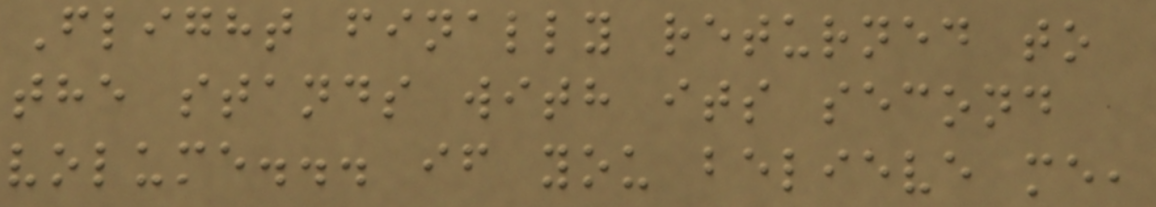Flight finally returned to
the stands with its second
volume... if you believe me,
